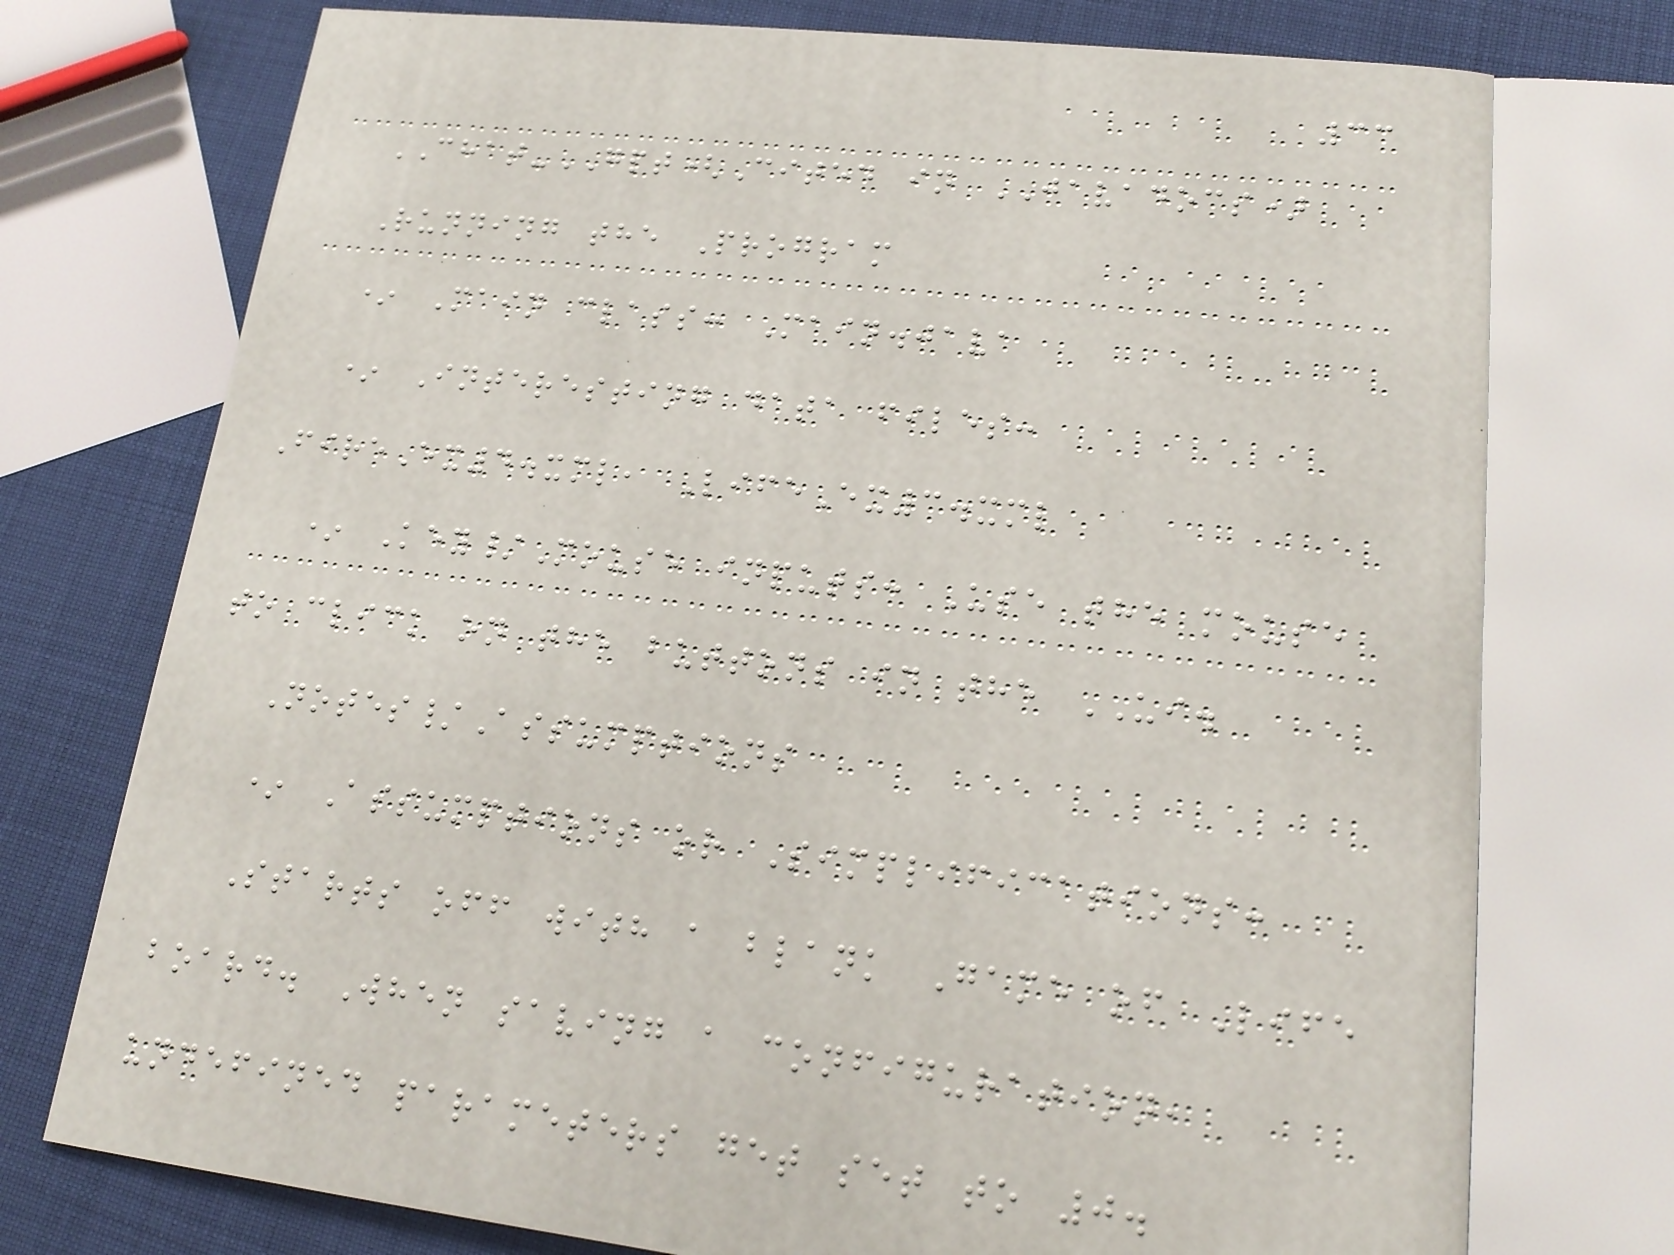33
CHAT-GPT(Cited in JAVADOCS)
Running the Program
* Main class: Main.java
* Interesting data files:
FireEx4.xml, LifeEx3.xml
* Key/Mouse inputs: Use the mouse
to click on the buttons in the UI.
Notes/Assumptions
* Assumptions or Simplifications:
Starts off with a blank Game of Life
board. When saving a configuration,
undefined parameters get set to 0.
